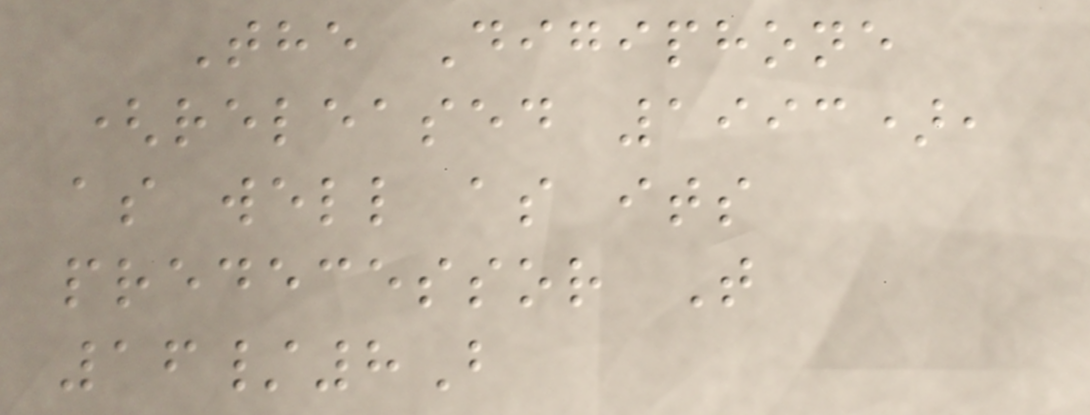The Digiphone
(released 1993),
as well as its
predecessor T
16/8B
